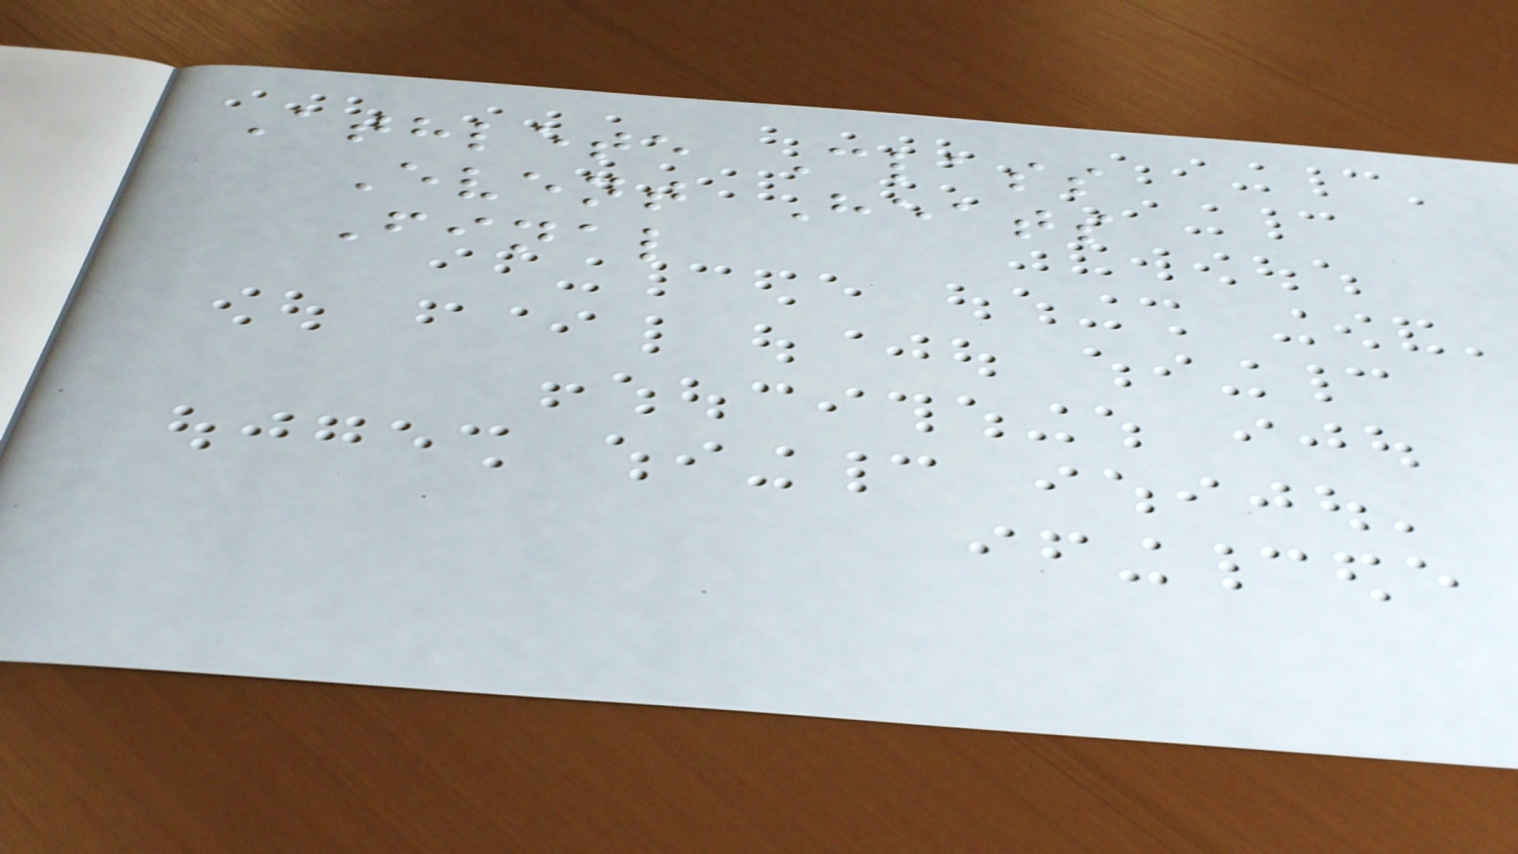Athlete Class
Event Heats
Final
